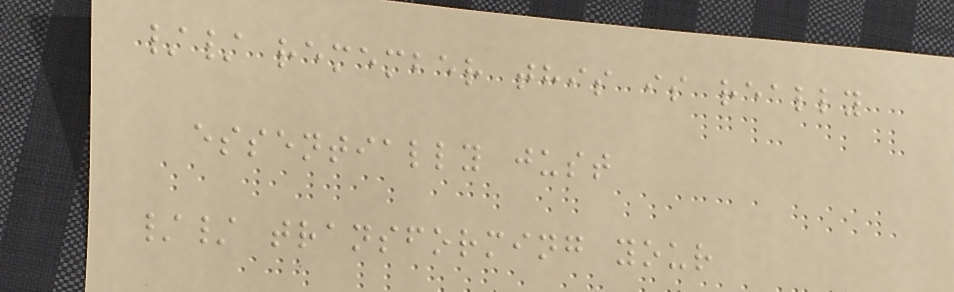// remember this is really
essentially just
// transforming your
